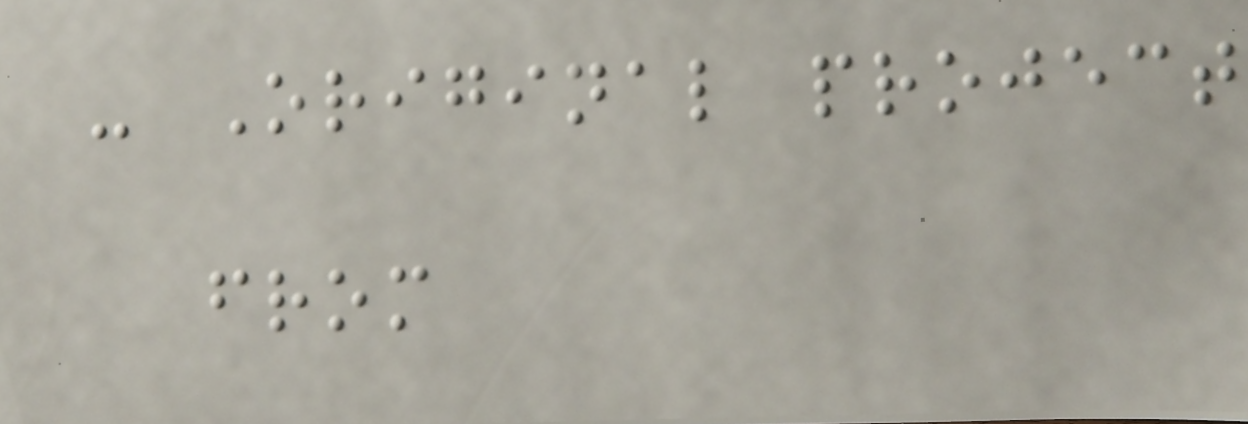- Original project
from
